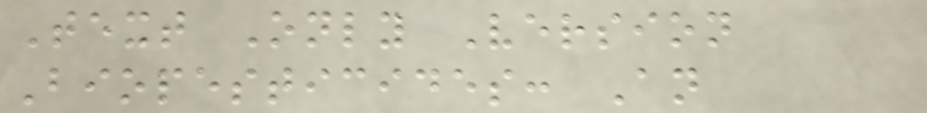Text Only Version
Biopesticides: An
